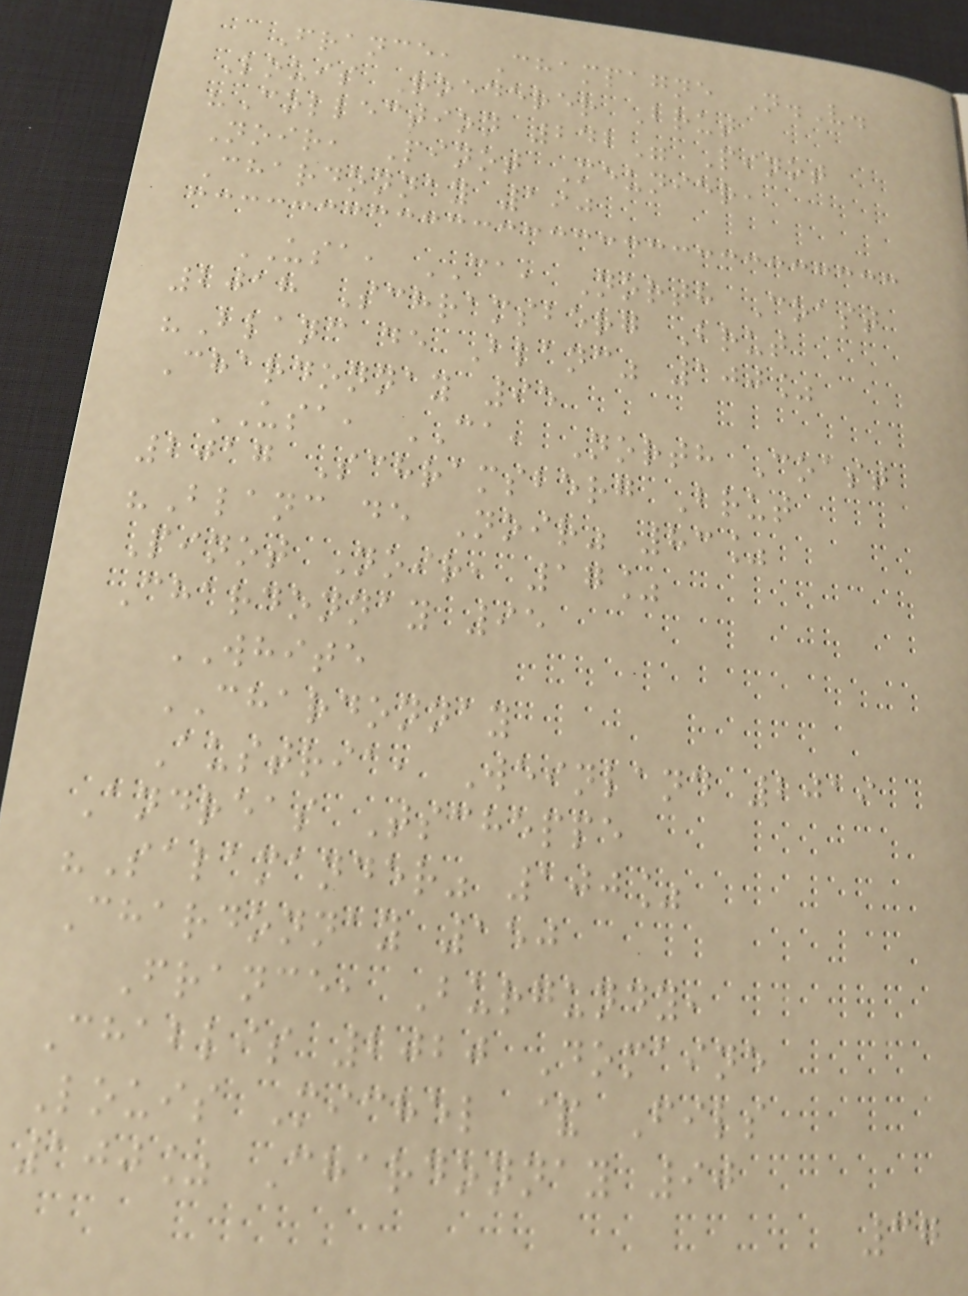France, Champagne N.V.
Louis Roederer Brut
"Collection 242" Pinot
Noir, Pinot Meunier,
Chardonnay 190
USA, CA, North Coast
2018 Schramsberg Brut
"Blanc de Blanc" 100%
Chardonnay 95
USA, CA, North Coast
2017 Schramsberg Brut
"Blanc de Noir" 83%
Pinot Noir, 17%
Chardonnay 95
WHITE
CHARDONNAY
Austria, Weinland 2019
Andreas Tscheppe
"Salamander" 100%
Chardonnay 150
France, Burgundy,
Chablis 2020 Domaine
Louis Michel & Fils
100% Chardonnay 90
37
